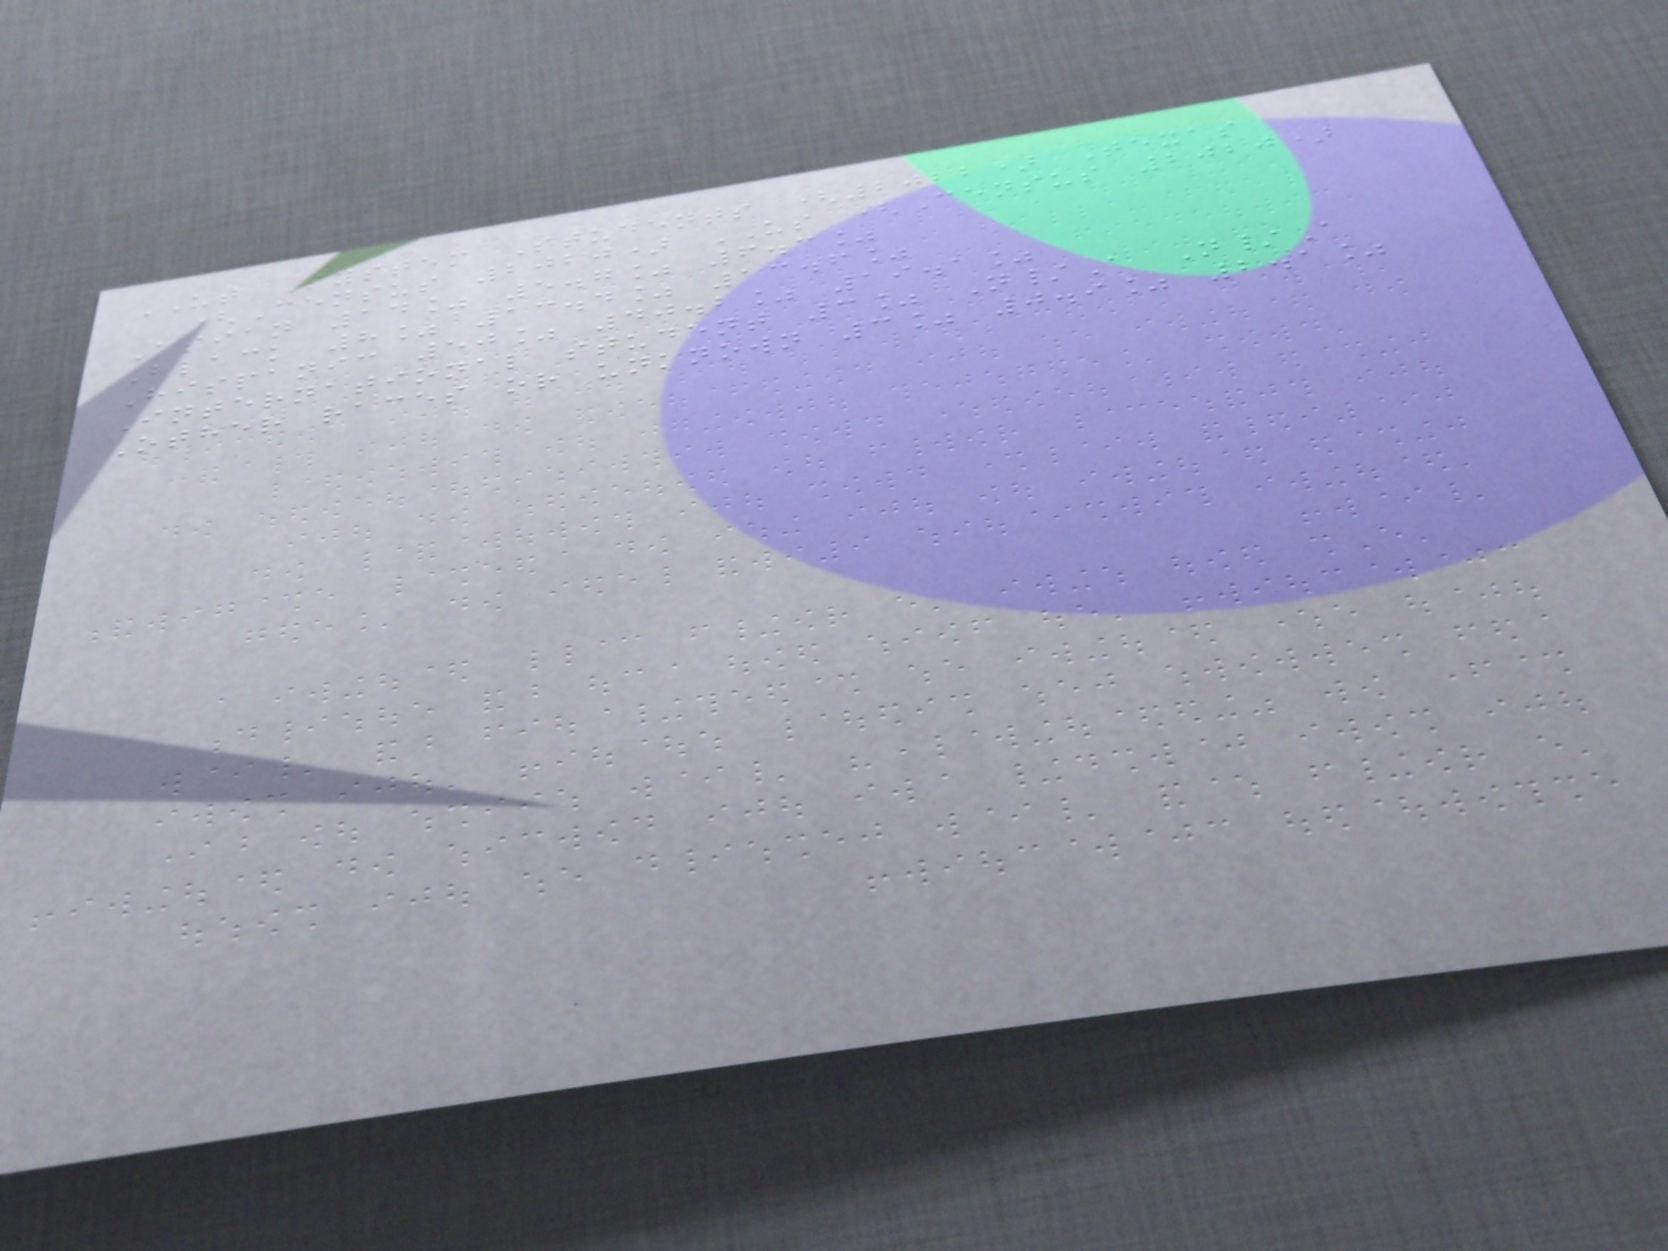UT System Students (2022) Texas
(Census 2020) US (Census 2020)
Asian 14% 5.7% 6.3%
Black 8% 13.4% 13.6%
Hispanic 50% 40.2% 19.1%
International student 3% N/A N/A
Other races or unknown 3% 0.9% 2.1%
